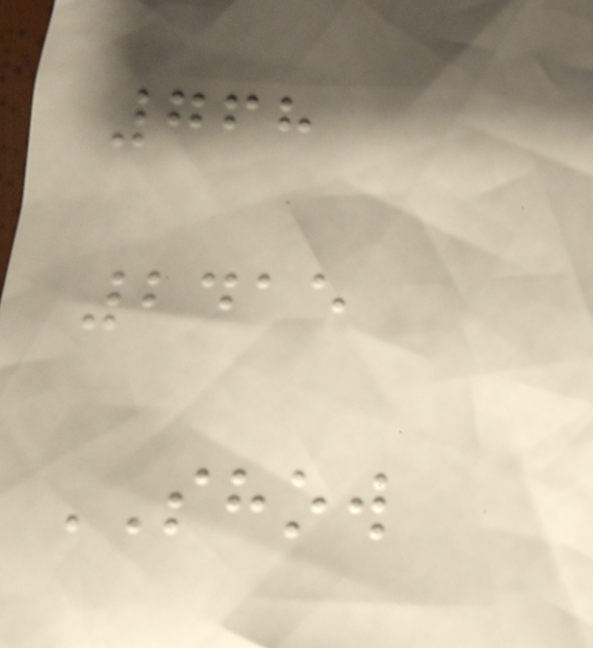768
2415
SHOW
